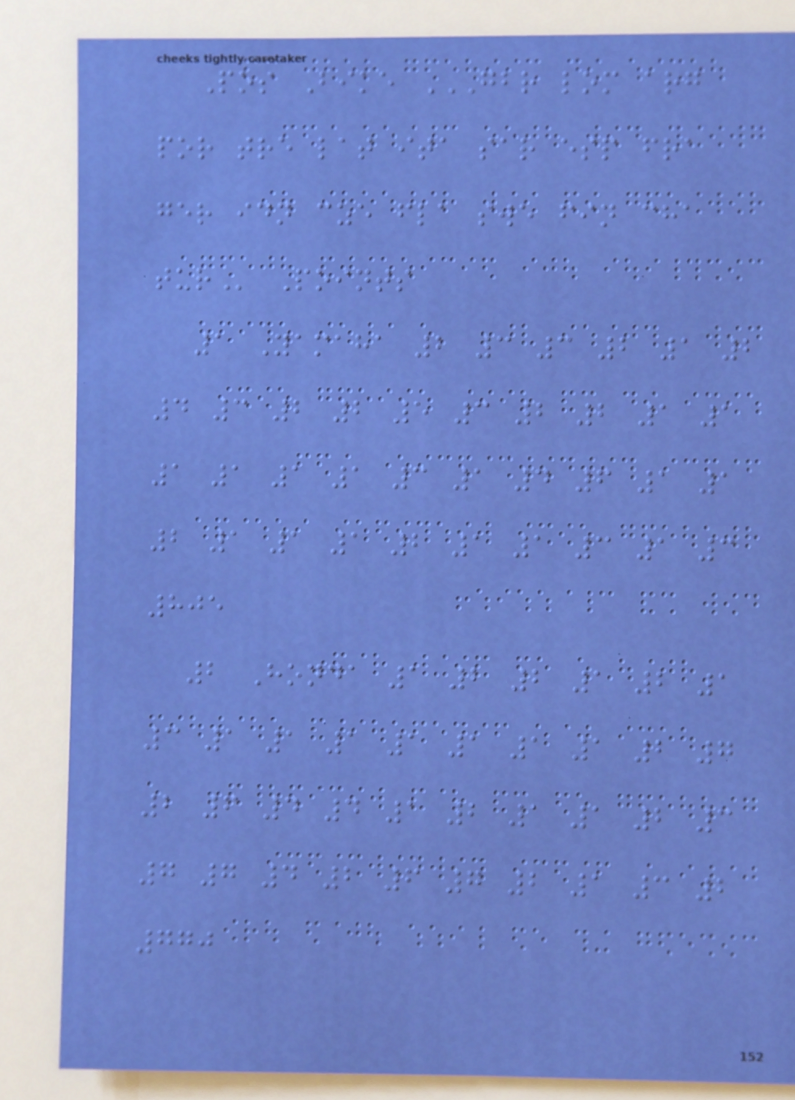Pos Bike GBR LOM ARG
POR TRE LAT ITA SAR ESP FRA
GER IDN CZE FLA SWE FIN CHA
TUR Points
1 Yamaha 2 3 3 2 1 2
4 3 2 2 5 3 2 2 1 1
1 1 1 1 3 1 4 6 1 1
2 1 1 1 2 1 1 3 1 3
805
2 Honda 1 2 2 1 2 1
3 1 1 1 1 1 1 1 2 7
2 6 4 4 1 2 1 1 2 3
7 7 4 2 6 7 2 1 3 2
770
